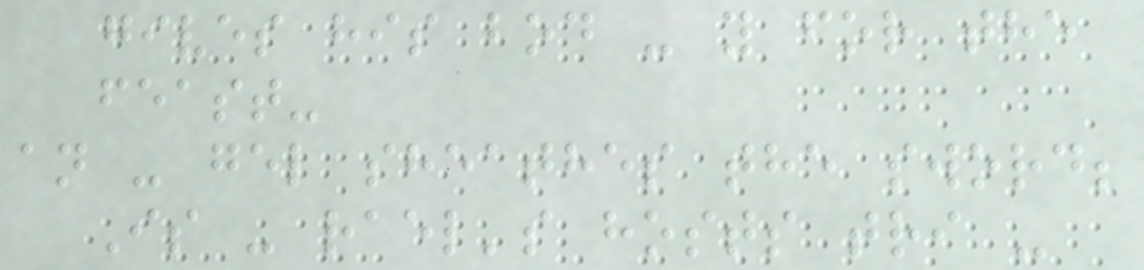gives his bod - y for the
feast-
an - gel sheathes the sword;
Is - rael's hosts tri -
